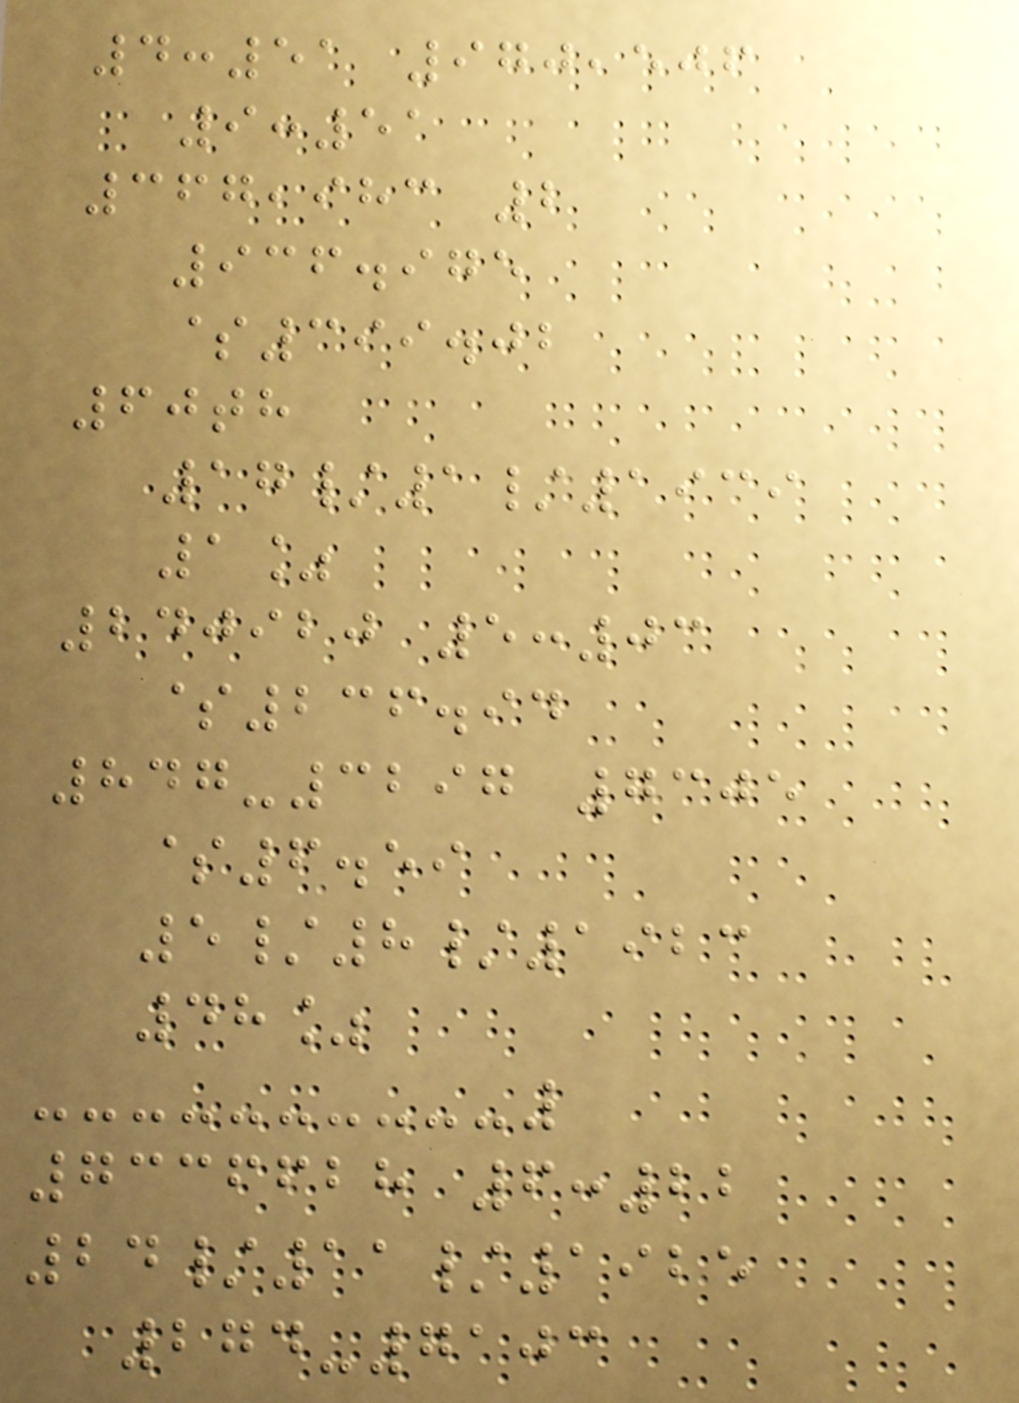4:51 970,506
9:51
367,983 2
936.975
$399.02
60th
17/1/1939
1%
240920 5:03
$236.94
847-3297 7305
$6.59
5/8/1923
48%
7336628 6:22
24/11/1925
274-7103
